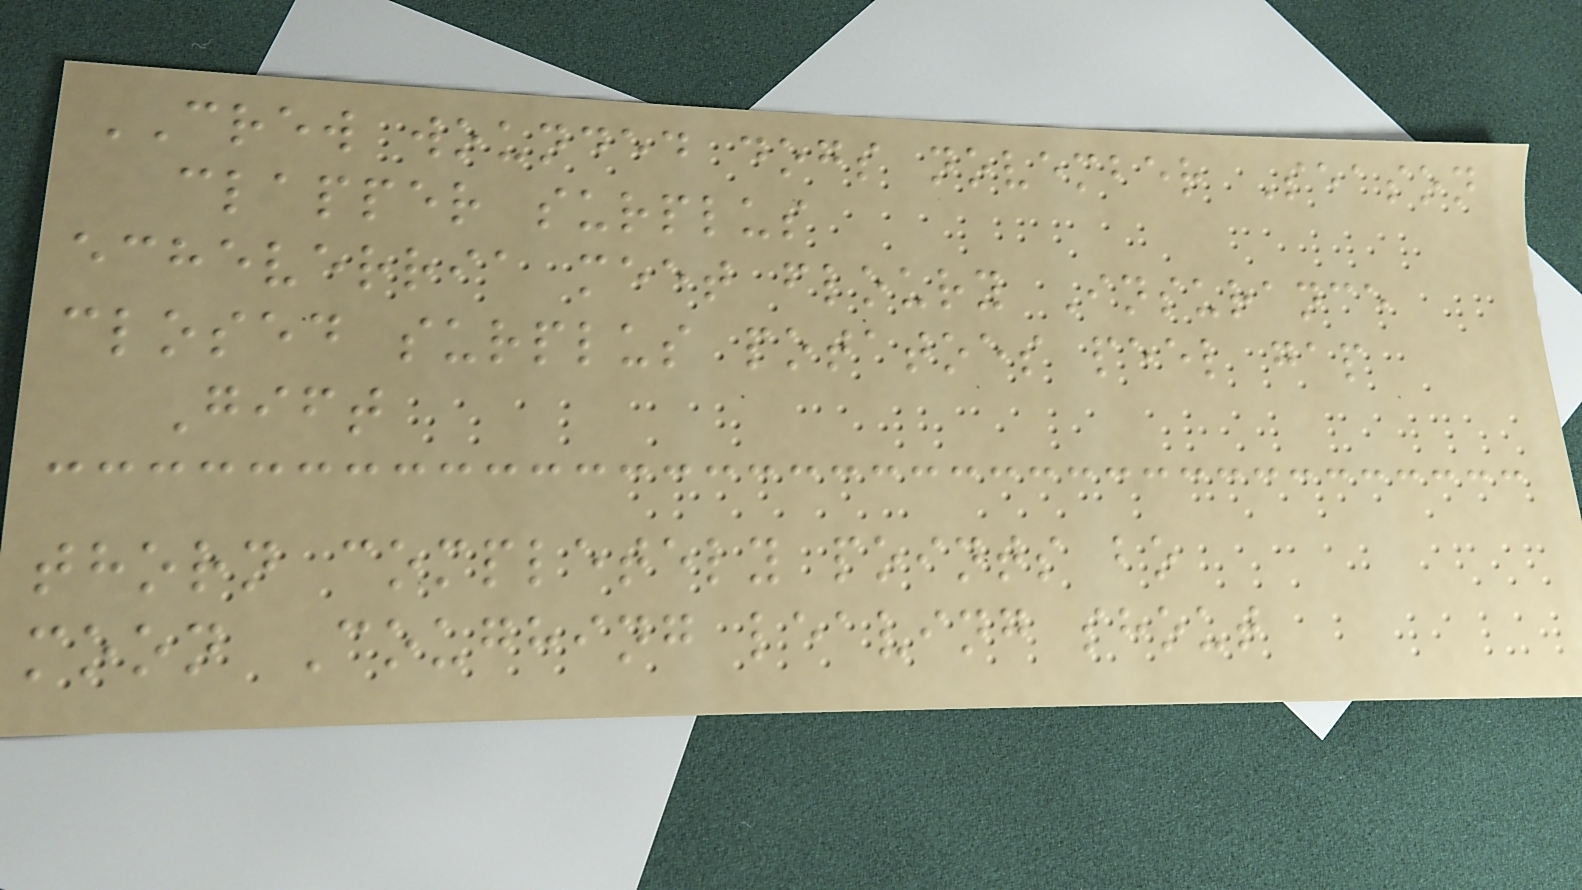CREW wounded dogs november Season
clapper surplus
echeverria meet floury Insurance
closed surplus potatoes peel gap
Gift
thorn completely points bo
moon Coughing leaving shout
